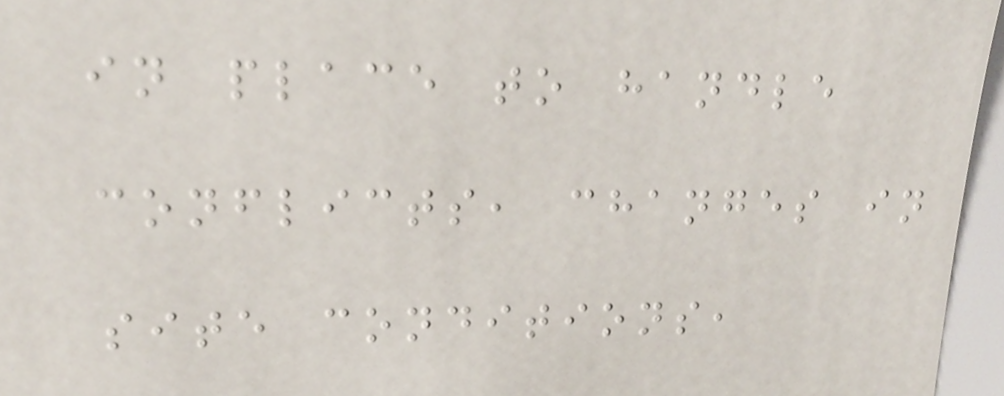in place to handle
conflicts, changes in
site conditions,
